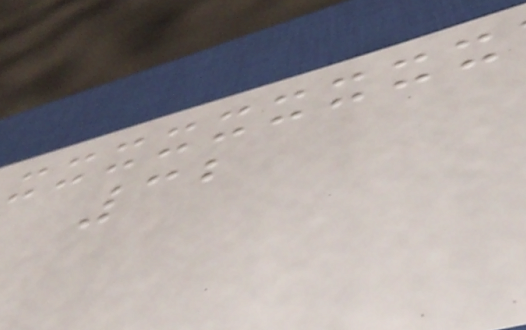32
